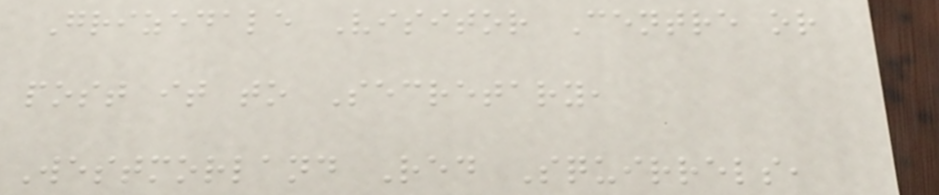Grizedale Visitor Centre or
post it to Secretary,
Westmorland Red Squirrels,
